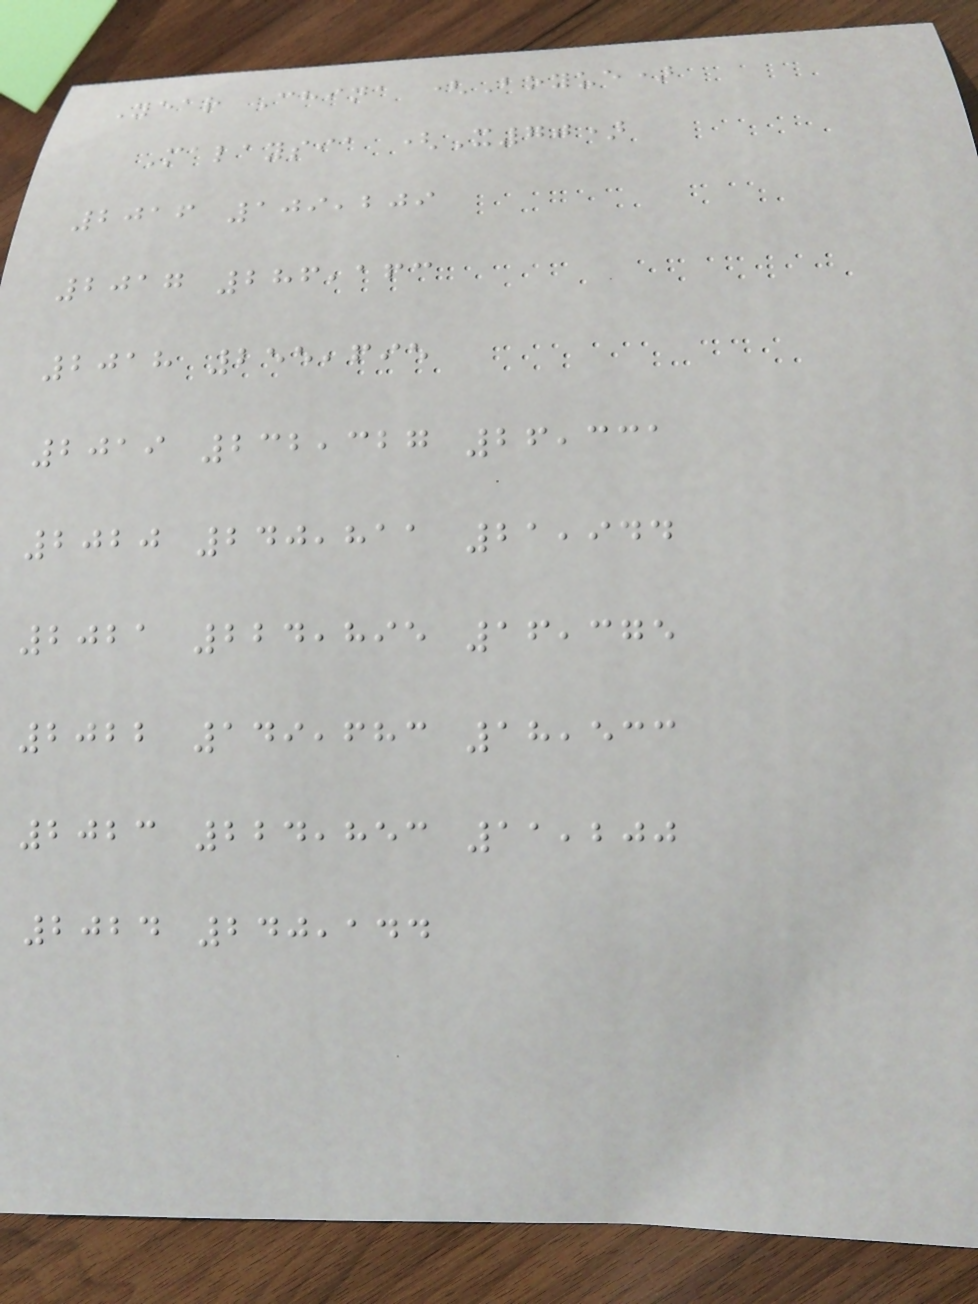Year China (Boyue)
Malaysia (X70)
2016 109,209
2017 286,163
2018 255,695
2019 232,327 26,331
2020 240,811 21,944
2021 224,895 16,375
2022 149,683 18,533
2023 224,853 11,200
2024 240,144
